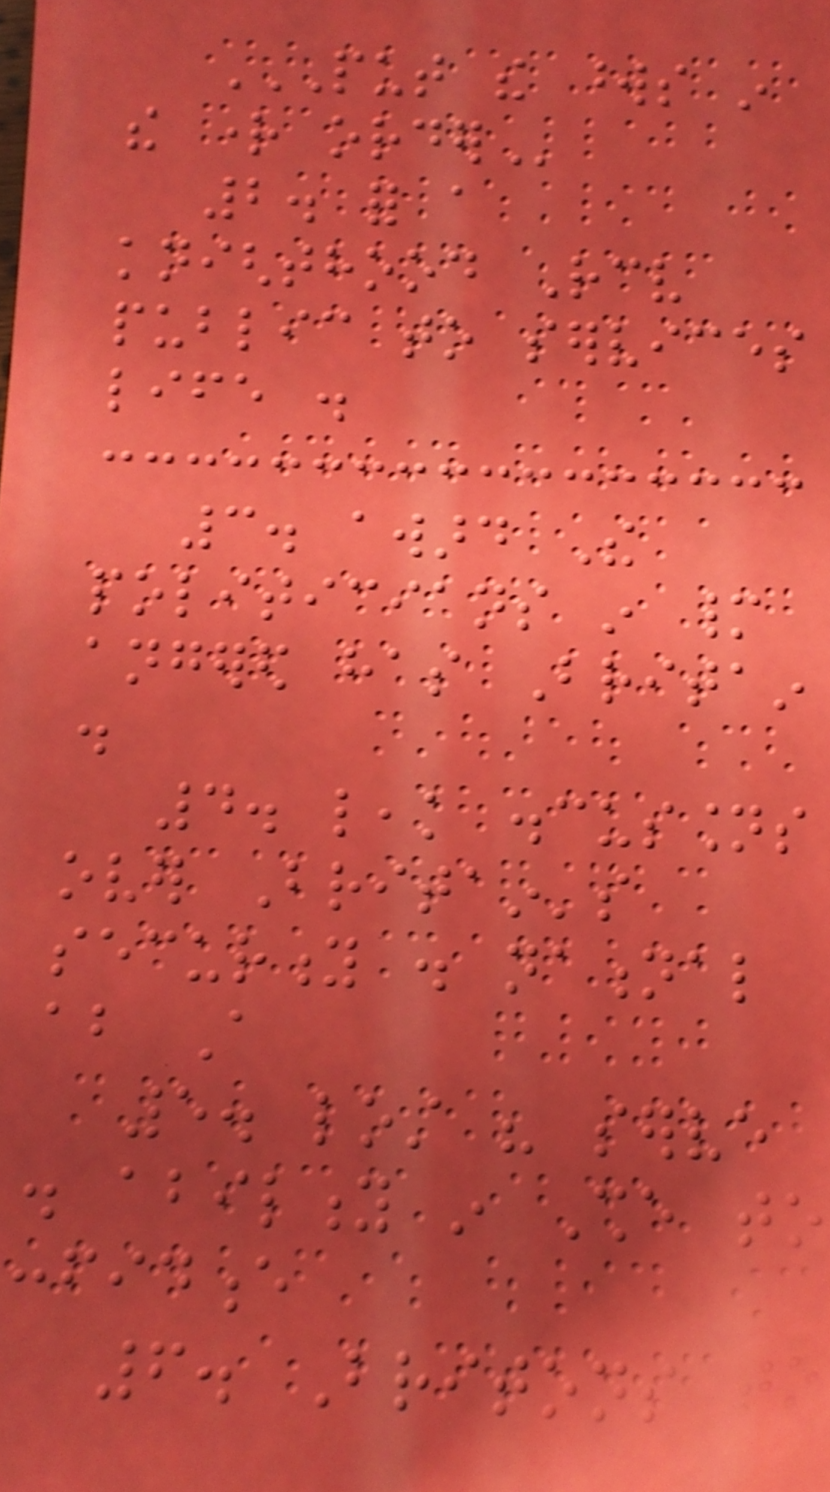PUT THE WORDS IN
THE RIGHT ORDER
2. for a
knighthood Receive
public to services
life .
3. award The
politicians in many
angered has Britain
.
4. leak discussions
over Britain's
security . national
about A
5. lost his serve
. ability in She to
confidence
6. Britons to
